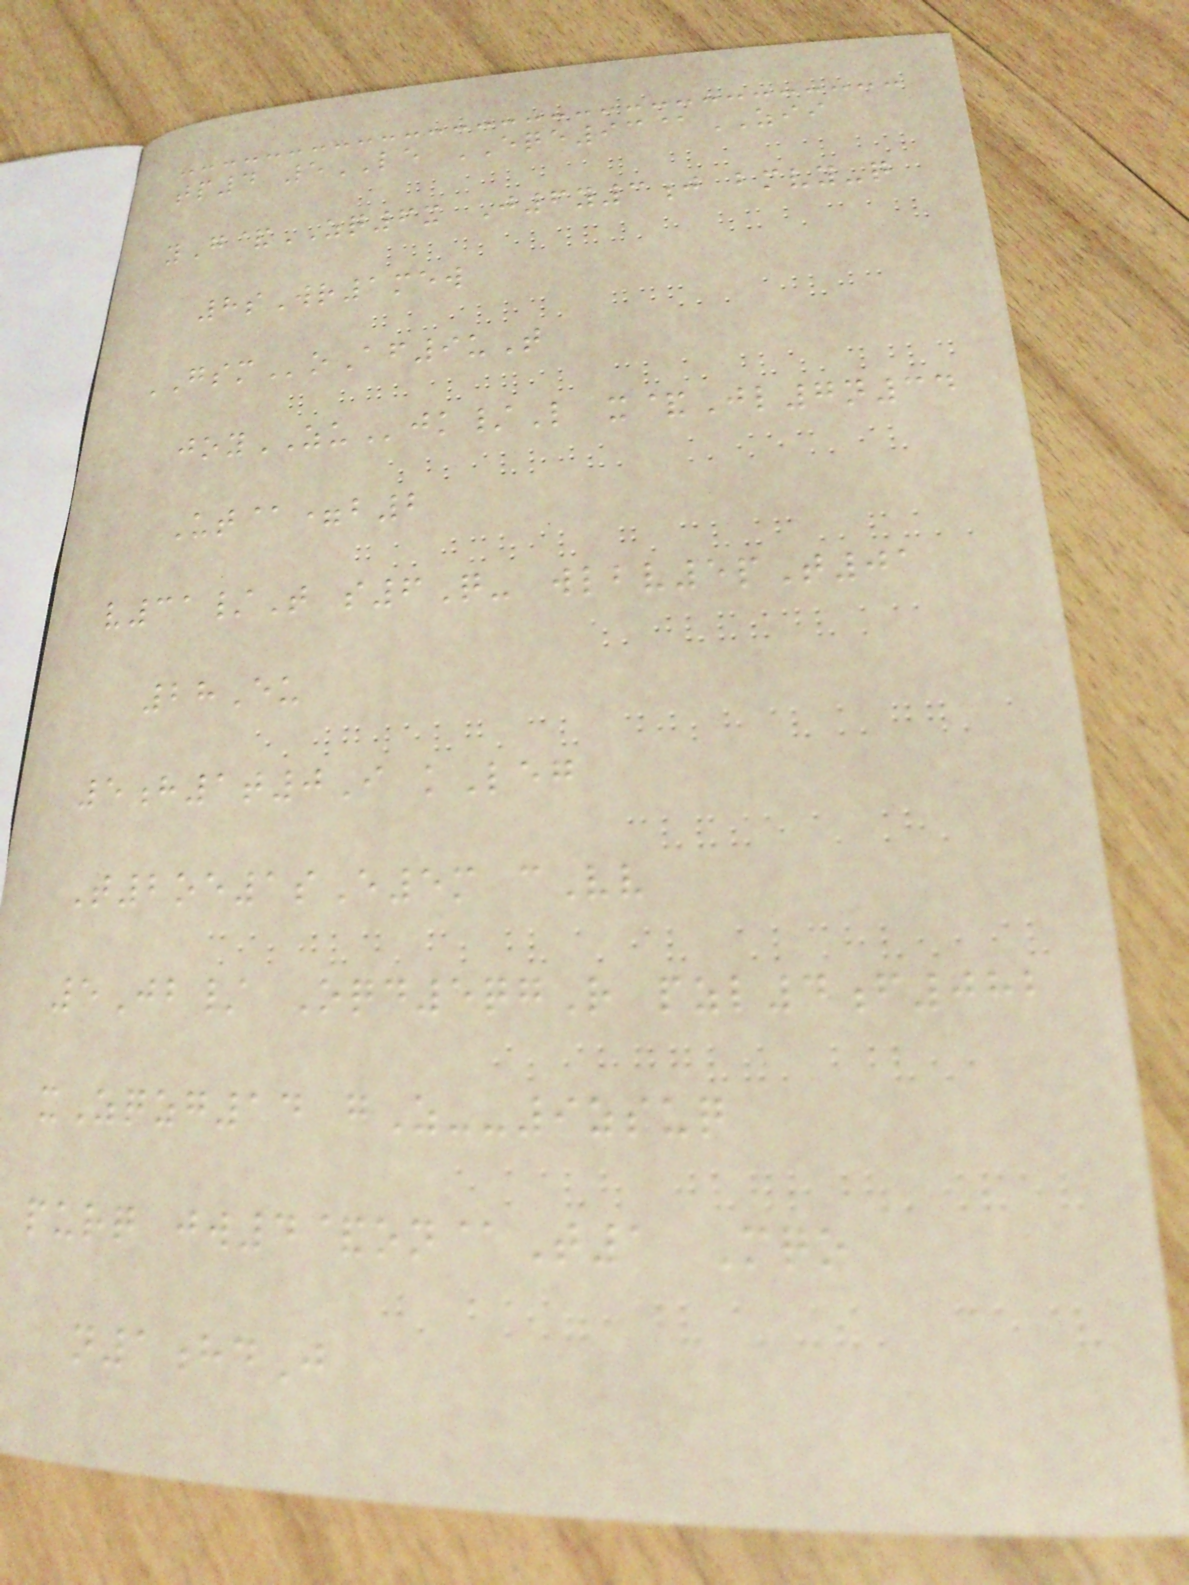tp4 5LE EQE93@ZII
yG&ZQ6x J6y3j bmvy-q
8sWr1mew
GSMoAf9uT
joyZUjk/L x&Jl7n34
Ut@=b2
v31/T s6Q- wlbv5pT01
28Eu
5h1t0I kLeg
T2oe1sE5m cVv
5Jb/ Oqd5qgR pzl4f082
xZqzg14 gZ--9zsuq
purq jw4&on@T1 Mqo
n1hdJ
